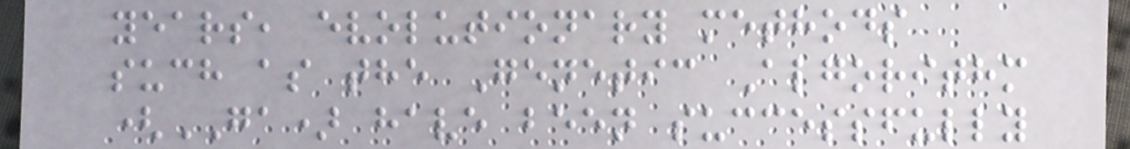years, evolutionary methods
such as the Genetic Algorithm
(GA) have been successfully
